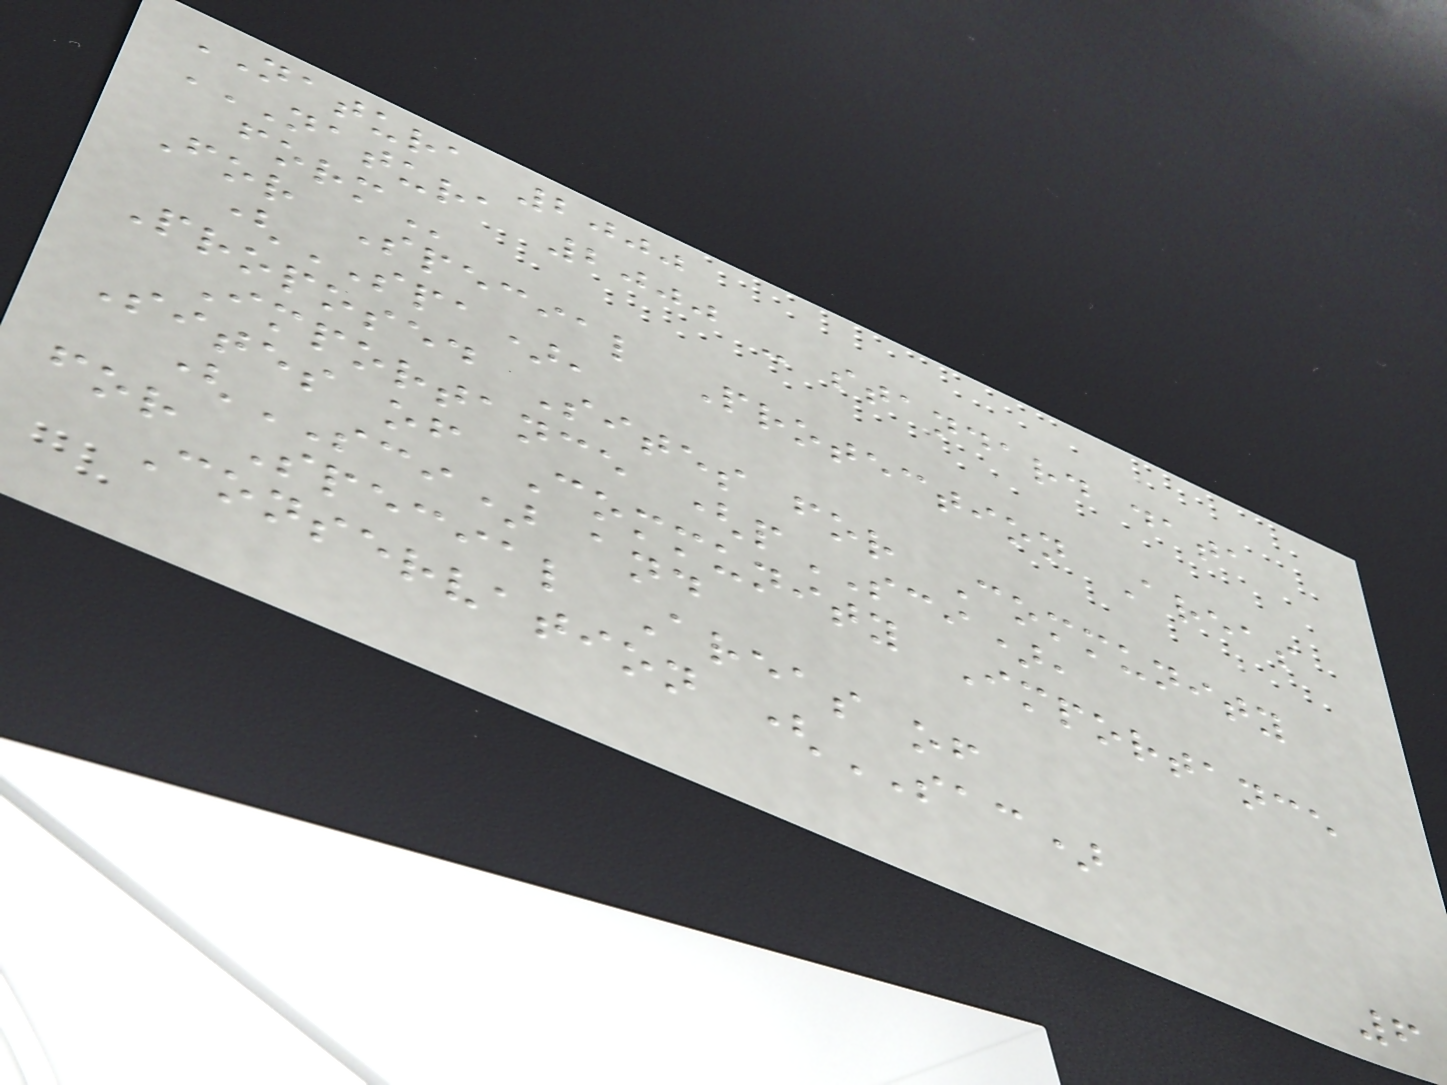NATURA 2000
NATURA 2000 - STANDARD DATA
FORM
For Special Protection Areas
(SPA),
Proposed Sites for Community
Importance (pSCI),
Sites of Community Importance
(SCI) and
for Special Areas of
Conservation (SAC)
6
